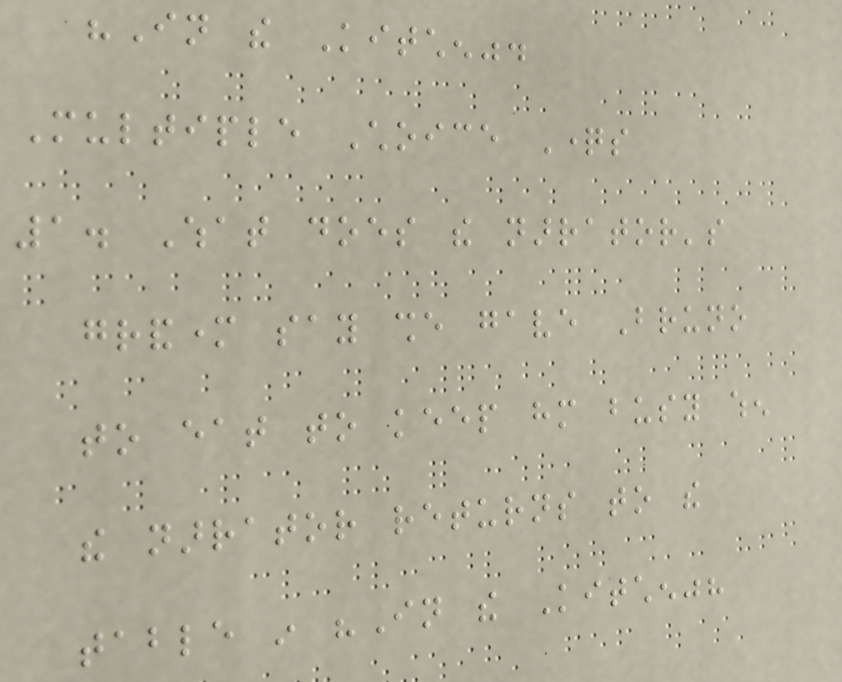"In the Kitchen".
Multiple Choice Questions
1. What does the narrator's
grandmother say she gave Bruno
to eat to keep him busy when
the narrator returns to the
table in "In the Kitchen"?
